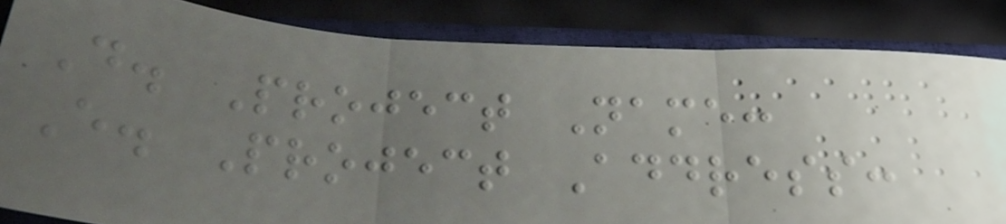D. Project Name:
E. Project Address:
